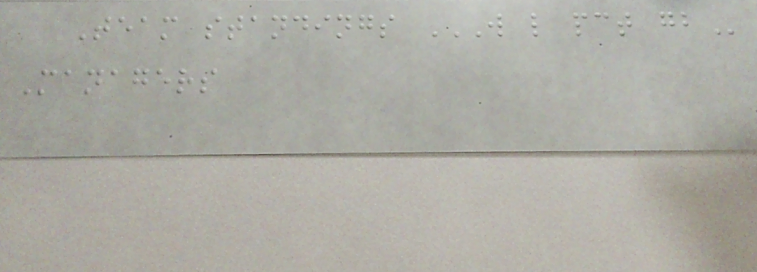Team standings W L PCT GB
Managers
